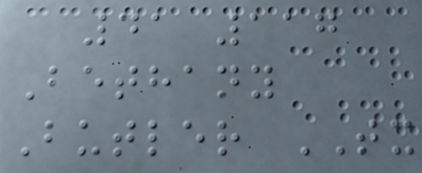41 117
Bethany
Butler TX
